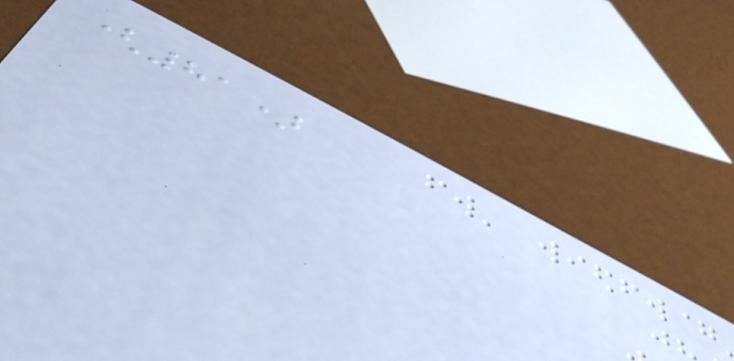(81)
